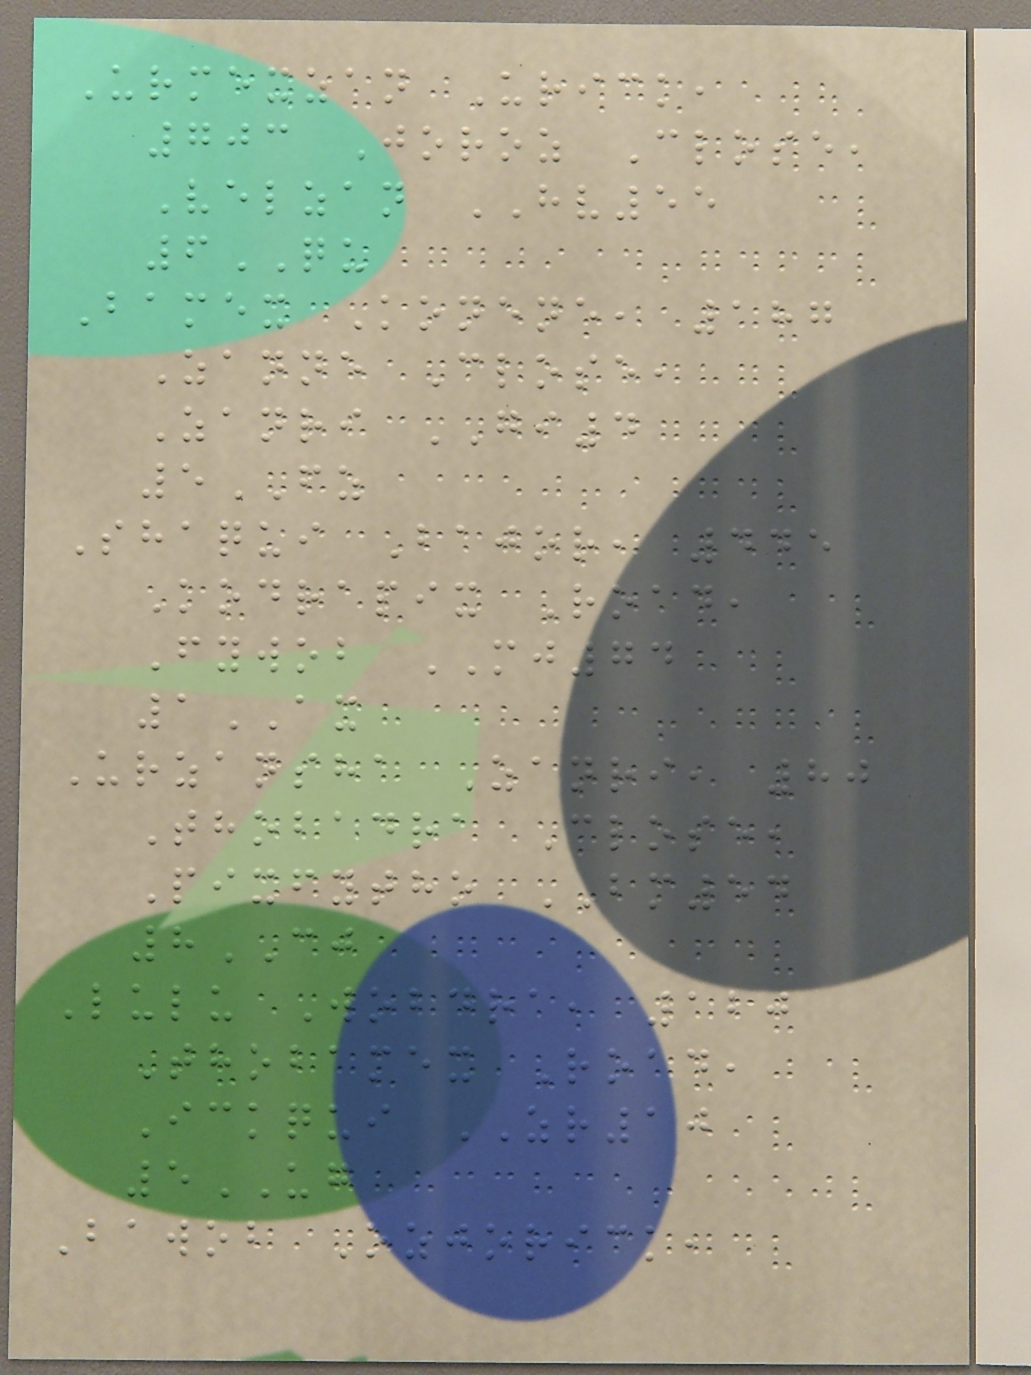Urmexzan Urick,
703 Joroz Close,
Velzan HV55
6QU
Bamex Konene, 187
Zanne Close,
Zanri GI4
5FZ
Shaqui Bajor, 445
Kodrapix Road,
Fywob MJ74
1AX
Urzansha Zanri, 80
Thobadra Close,
Pixfytho BM54
8CJ
Lulu Wobdra, 120
Thobamex Road,
Ickqui ZR10
5UG
Bawob Ozjorick,
